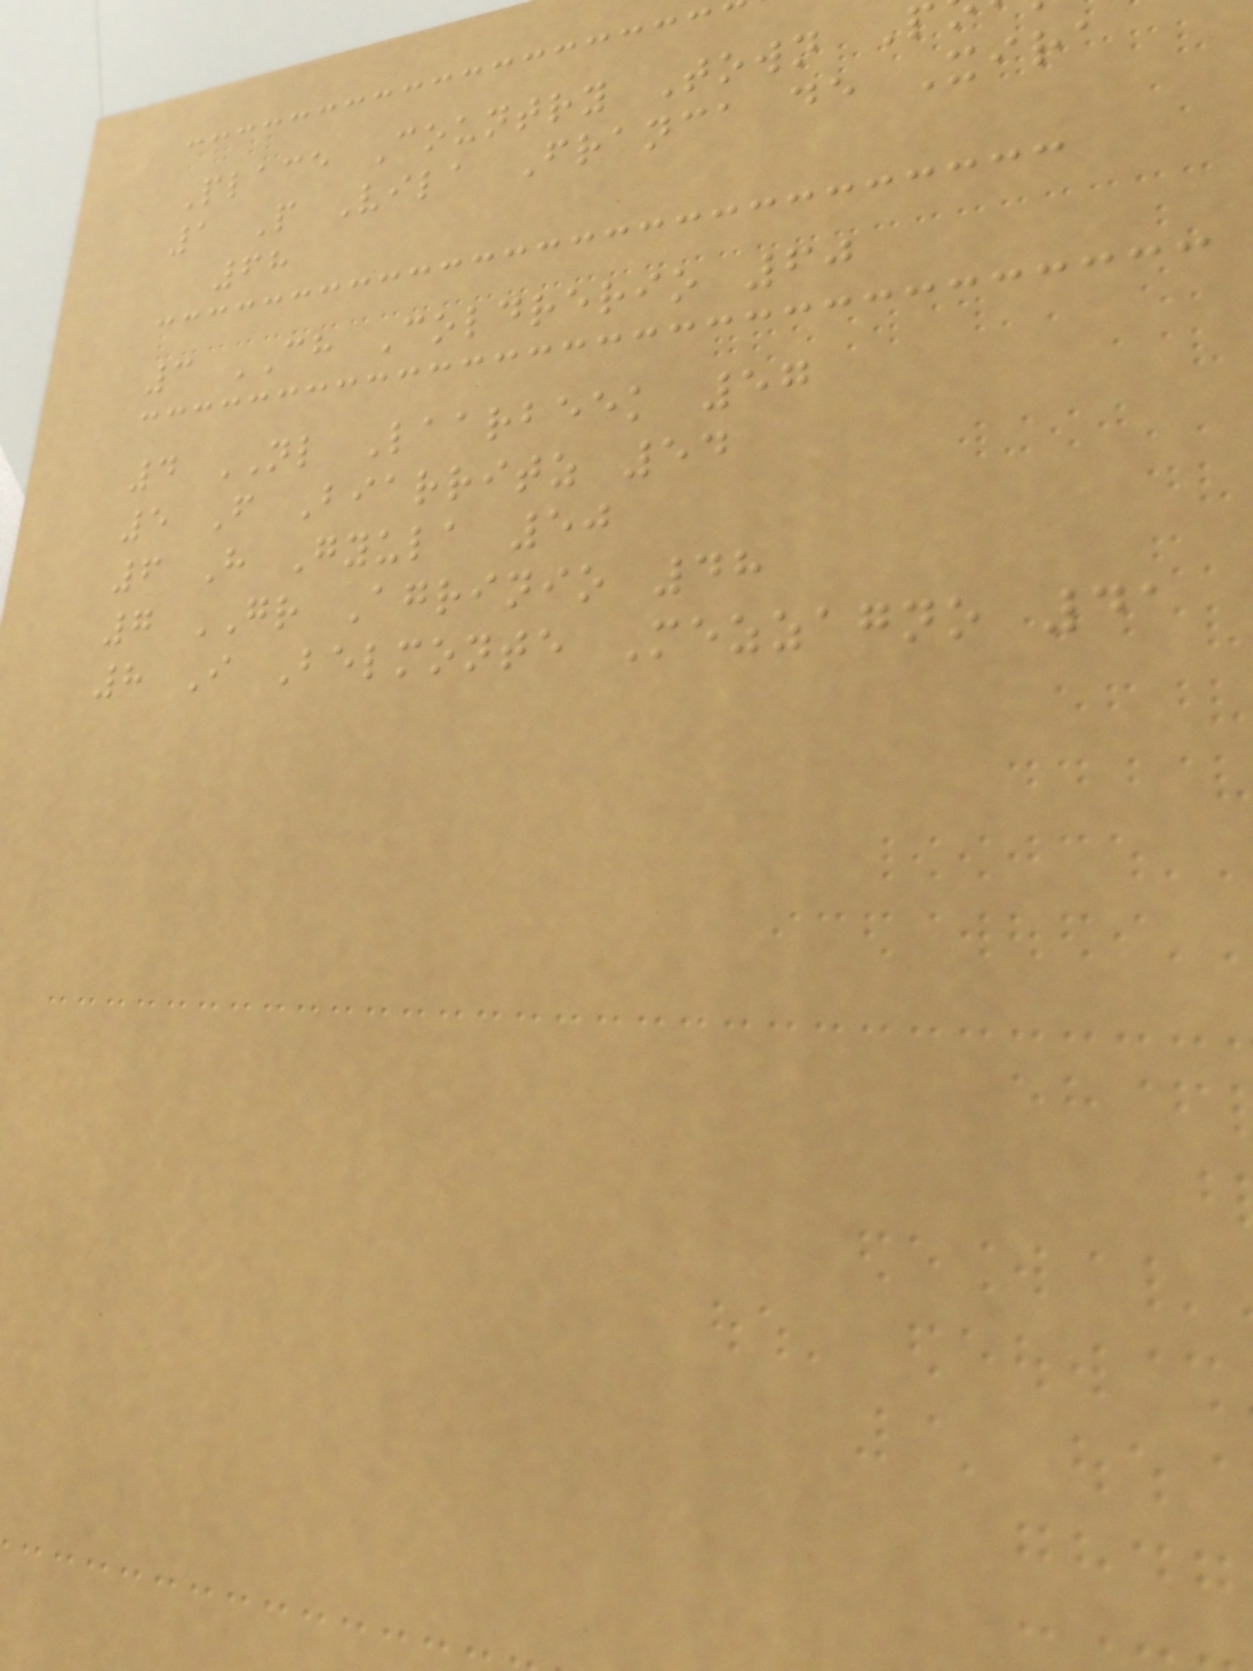Place Country Town
1 P Vila Franca de Xira
68
3 CH Coldrerio 60
4 NL Laarbeek 57
5 F Biarritz 54
6 H Gyula 50
7 GR Agrinio 48
8 I Belmonte Mezzagno 41
